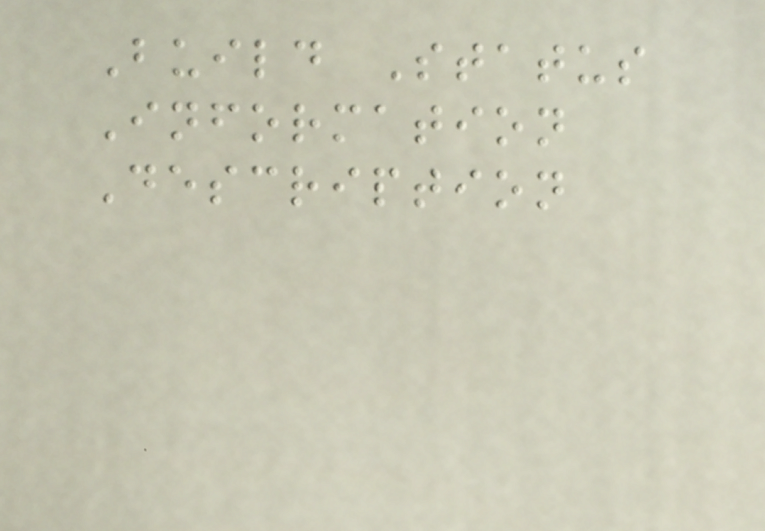Build Status
Information
Description
